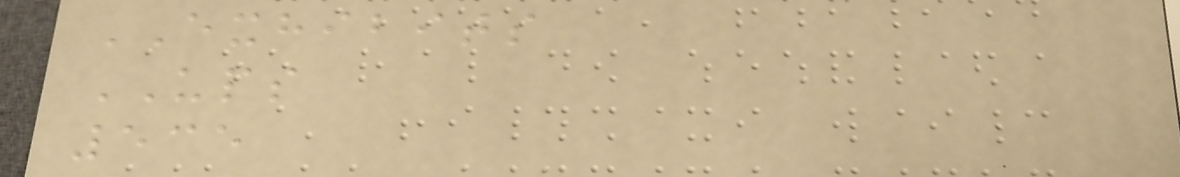EXHIBITS
UPS
535
